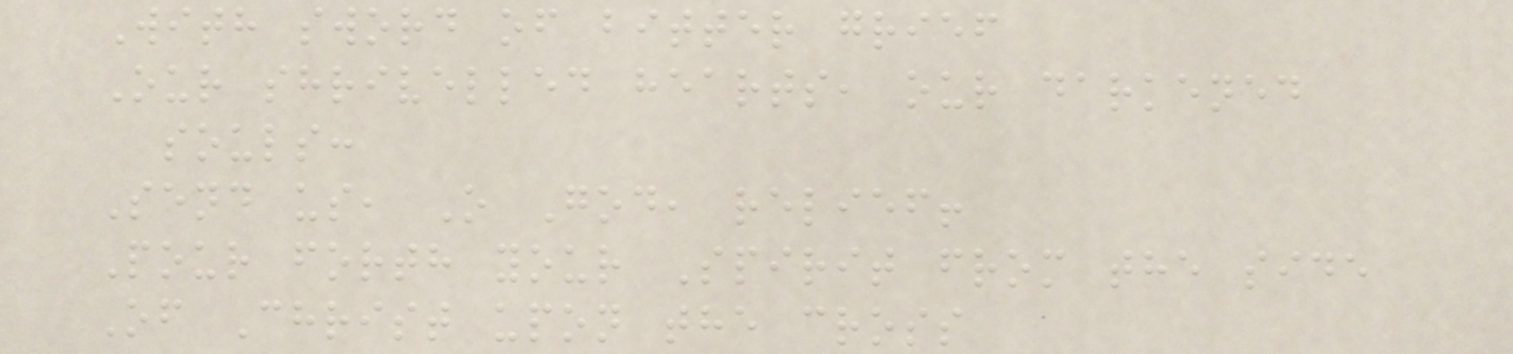With sword of bitter grief
Our shrivelled hearts, our darkened
souls:
Send us, O God, relief!
Pour forth your Spirit from the side
Of Christ upon the cross
